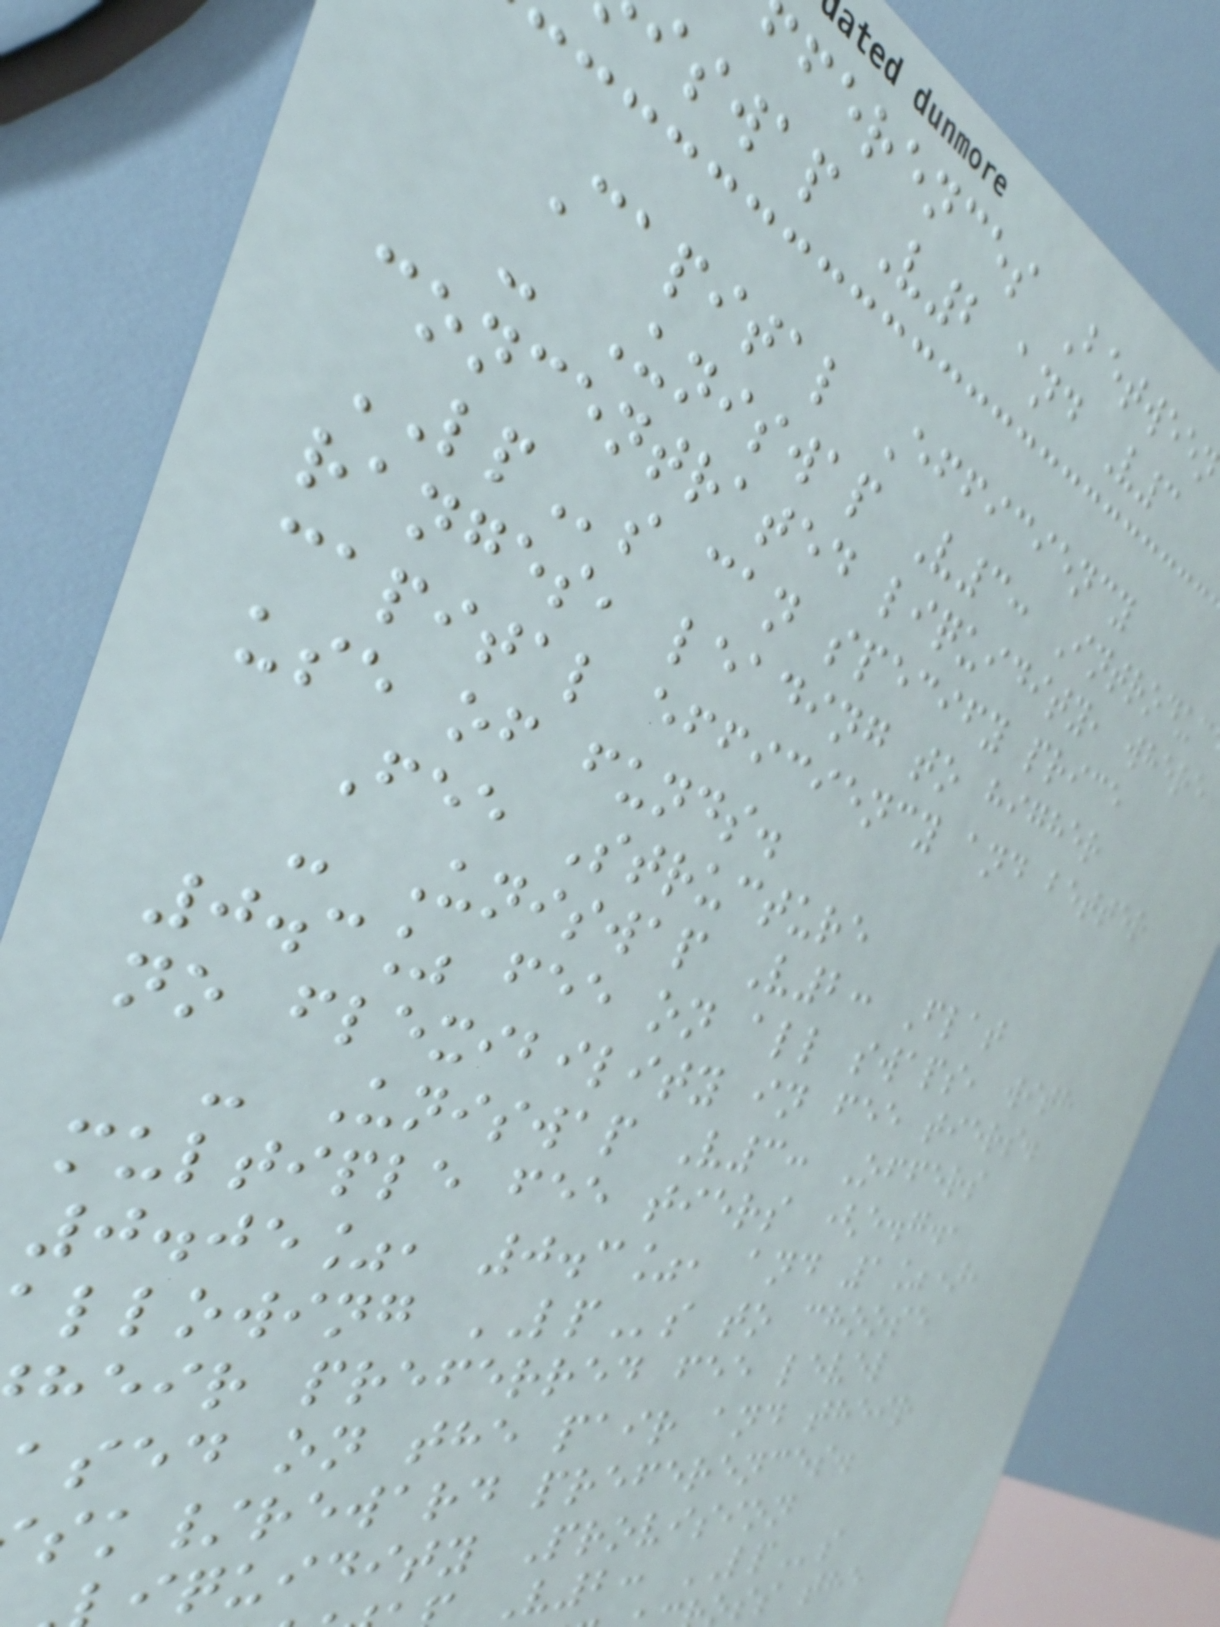ferences Between
iswap V2 and V3
Capital Efficiency
- Uniswap V3: Introduc
concentrated liquidity, where
LPs can specify price
ranges, leading to higher
capital efficiency and better
use of funds.
Fee Structure
- Uniswap V2: Flat
0.3% fee on all swaps, with
no flexibility in fee tiers.
- Uniswap V3: Offers
multiple fee tiers (e.g.,
0.05%, 0.3%, and 1%),
llowing LPs to choose
heir preferred fee level
ased on the pair and their
sk/reward preferences.
iquidity Provision
V2: LPs
oss the
